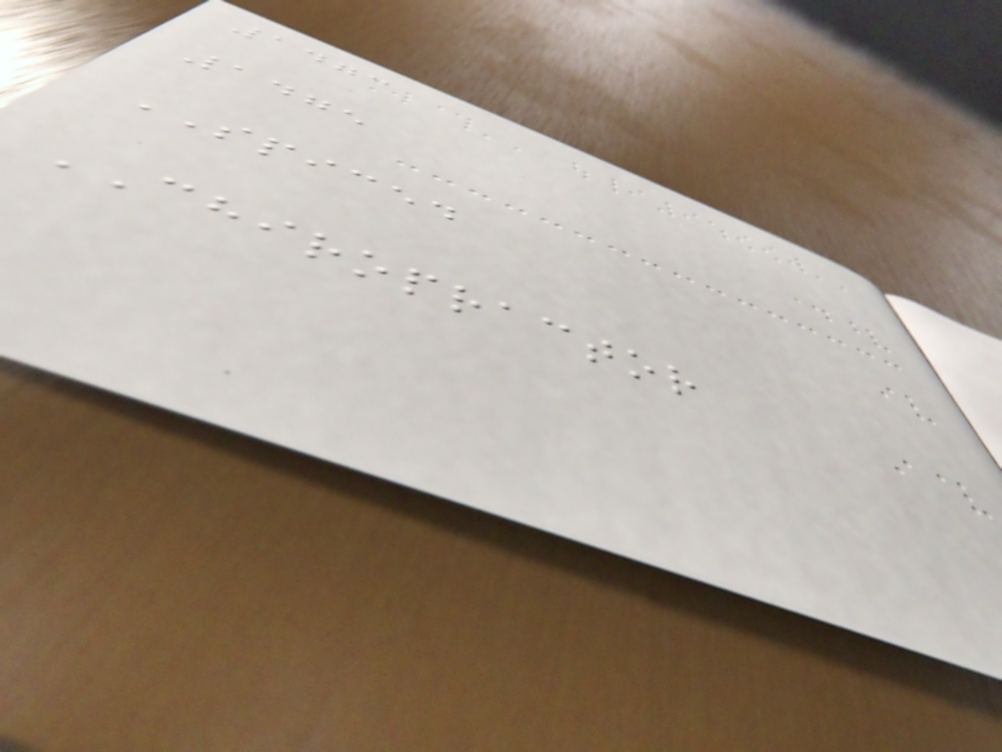1473
1475
SPICED
CHIROPRACTOR
